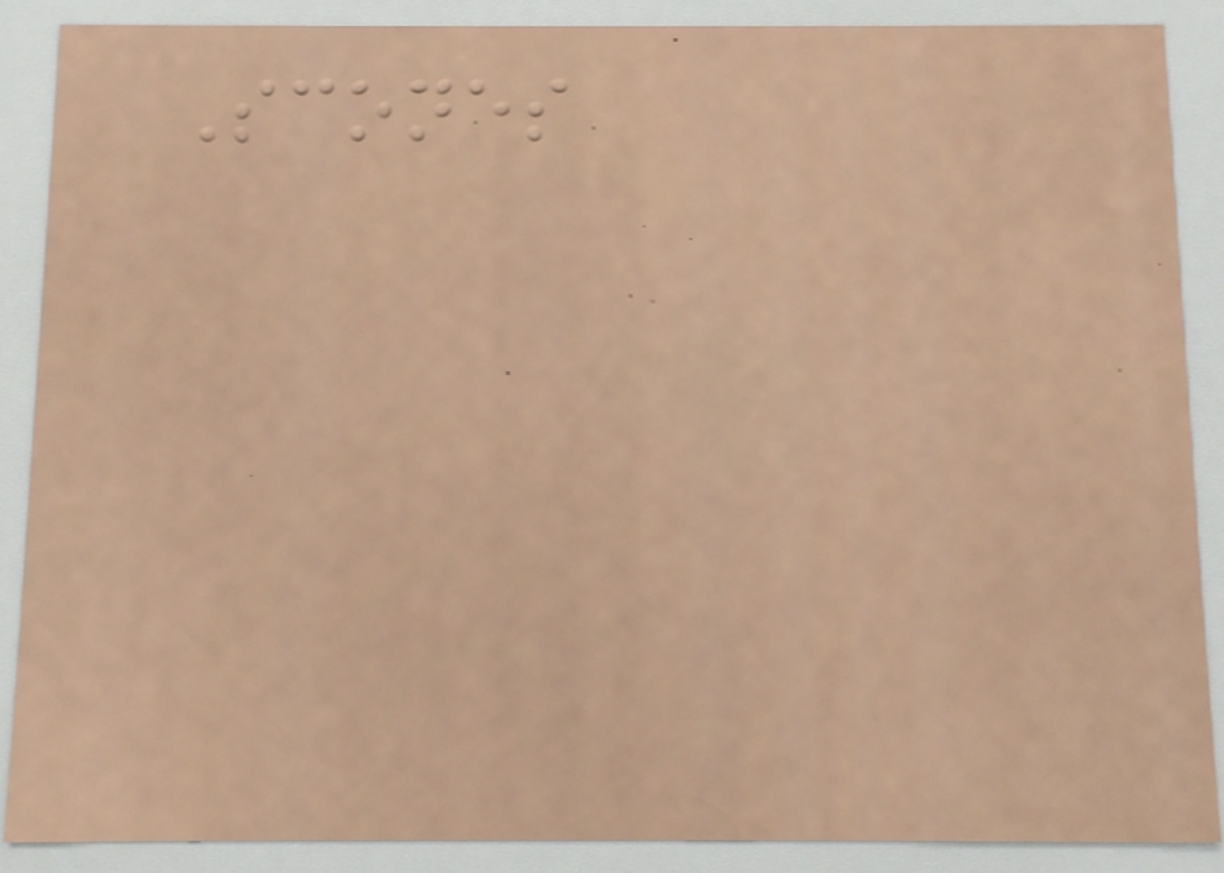Scones
